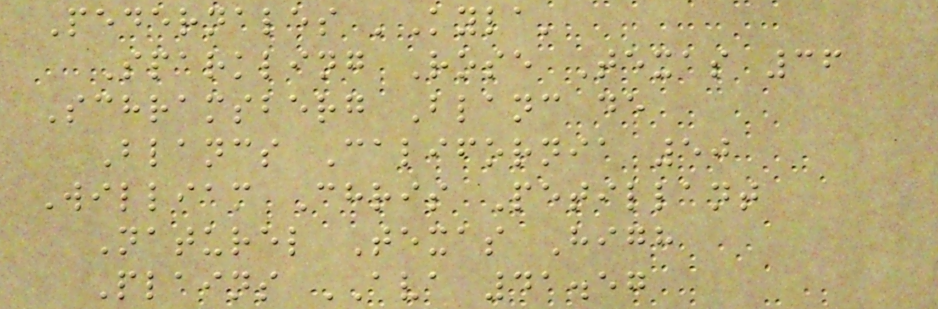Pedernales 'Kyla'
Sparkling Rose Texas 36
Schramsberg Blanc de
Blancs California 50
William Chris Petillant
Naturel Texas High
Plains AVA 41.57
